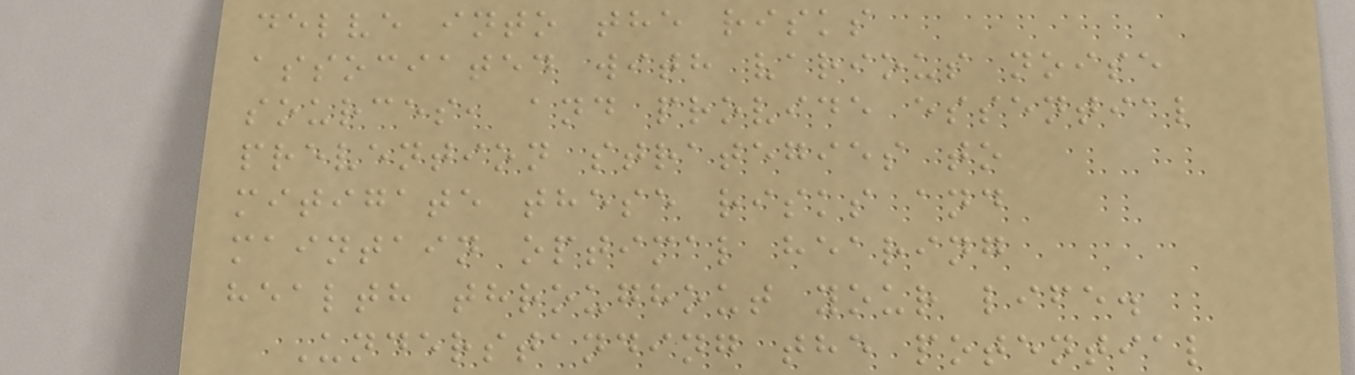delve into the risks
associated with various noise
sources, and provide essential
prevention strategies to
mitigate these risks and
maintain optimal hearing
health throughout your life.
Understanding the potential
